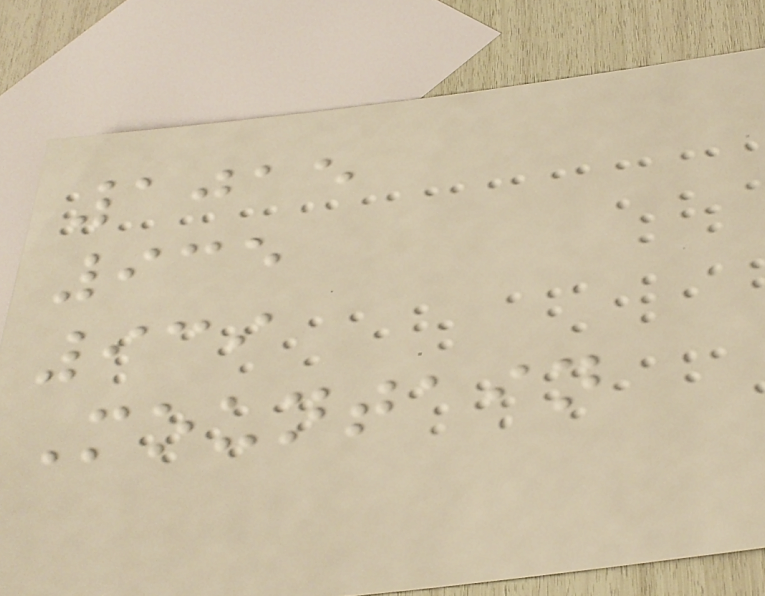1015
935
939
Mountain
